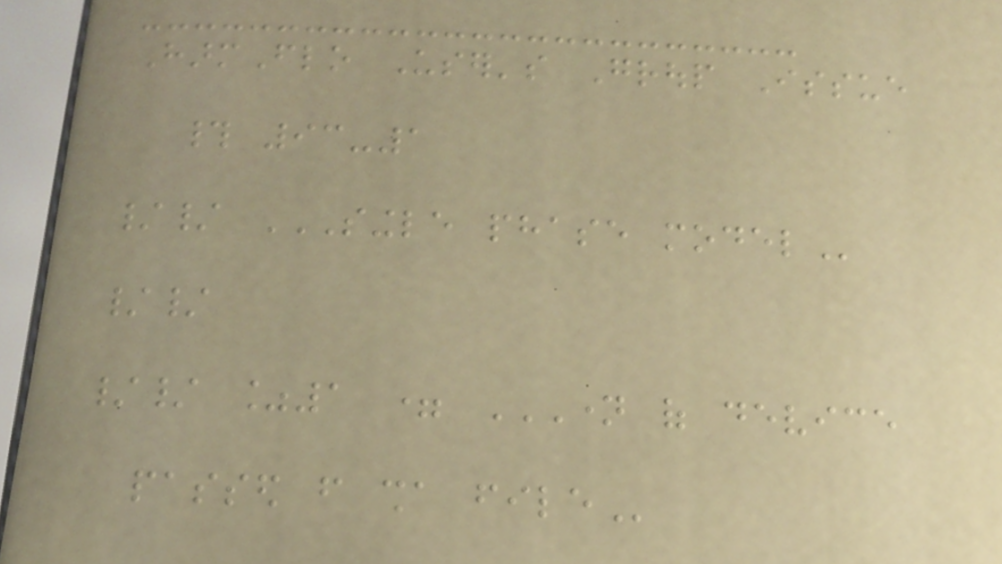HarmFlo User's Group Issue
# 93-1
// SINGLE PHASE MODEL
//
// %1 = NAME OF DEVICE
PASSED FROM SHA FILE
